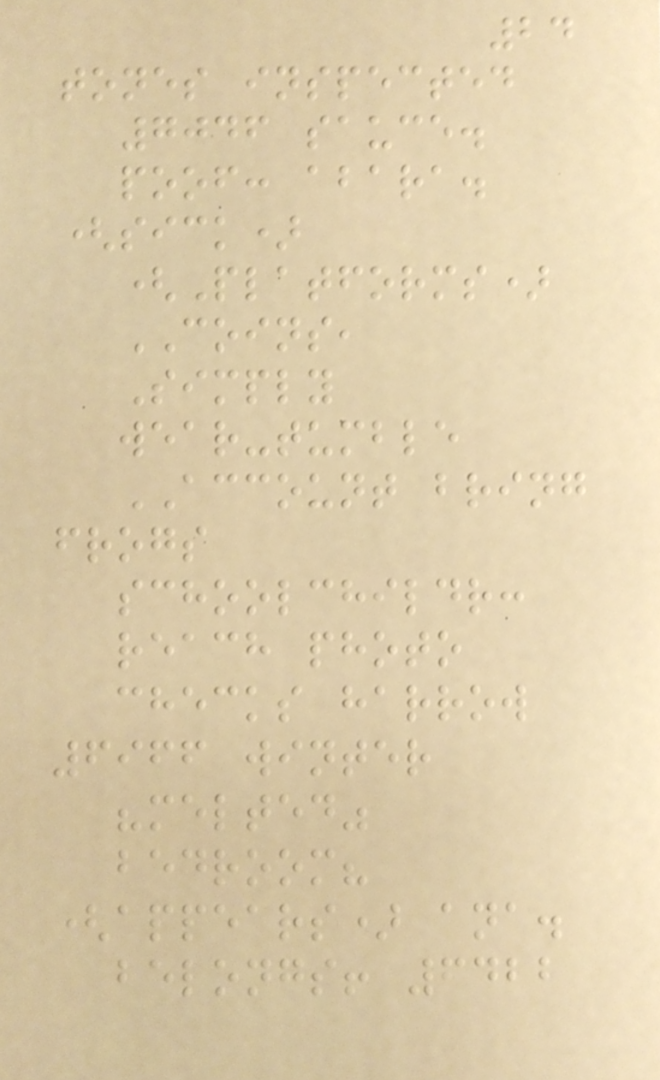24
tones inspected
7046 sauce.
poof: abara.
(sick)
(Platforms)
COINS,
Simply
wear-tumble
ACCOUNT bring
frogs
schoolchildr:
reach photo
checks harrow
6966 winter
"melted"
bedroom?
(appears) ana.
belongs! 6422
